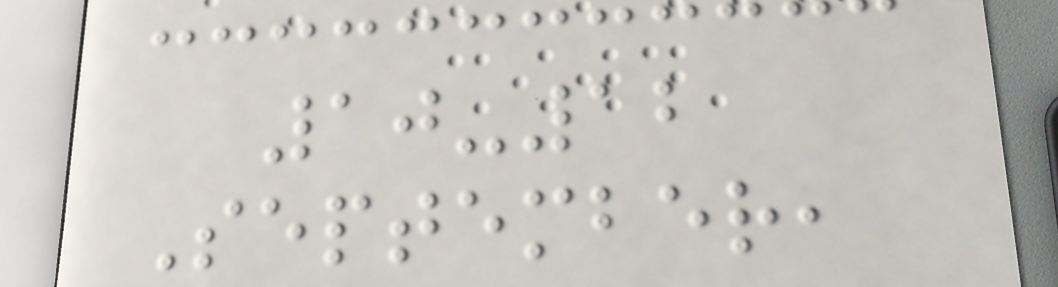10-12
September,
